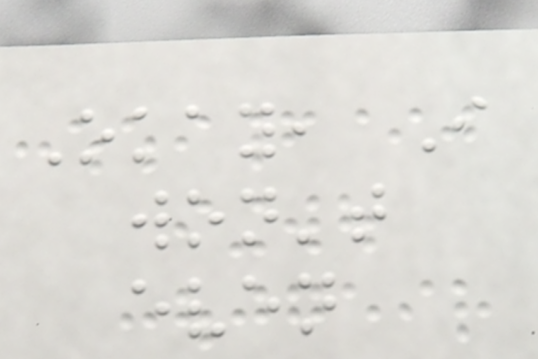Okay, I
won't
even
